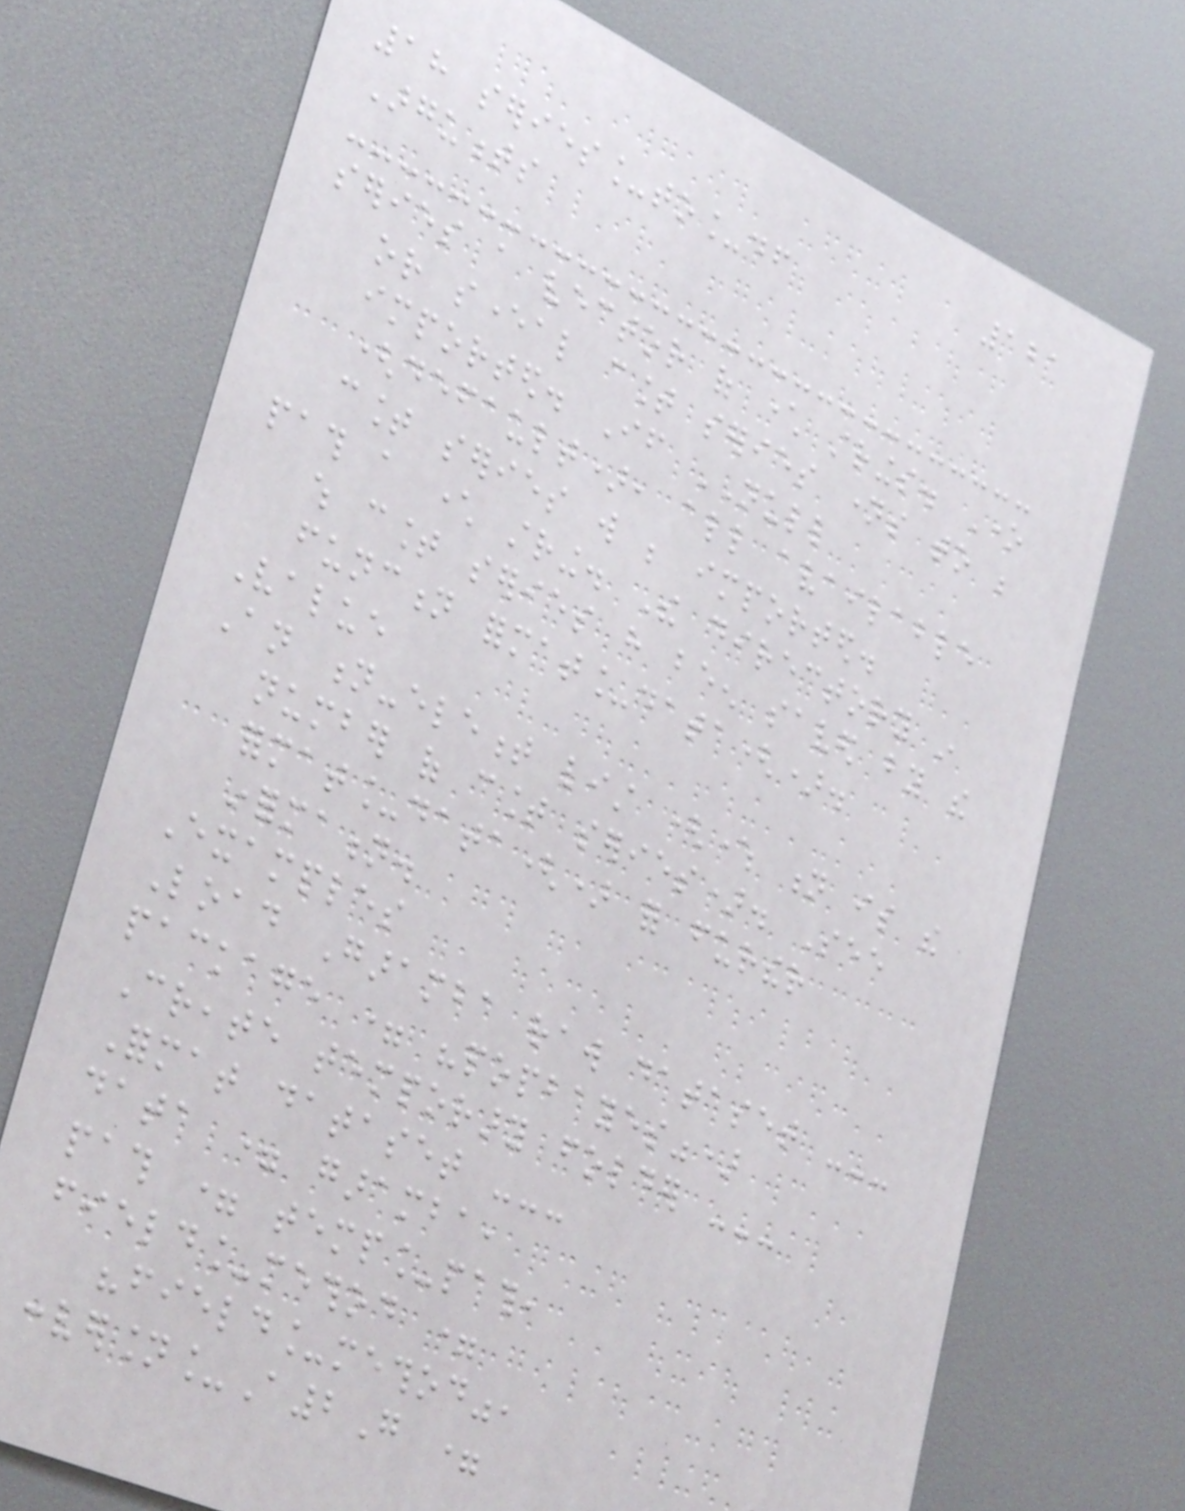121
18 series_to_df
Arguments
series a vector of character strings. One
or several count series names to be
imported. If NULL
(default), all available
count series will be imported.
path a character string. The directory in
which count series have been saved by the
function format_data().
Value
An n-element list (where n is the
number of count series). See
format_data() for further
information.
Examples
Load Garamba raw dataset ---
package = "popbayes")
Create temporary folder ---
Format dataset ---
data = garamba,
path = temp_path,
field_method =
"field_method",
conversion_A2G =
